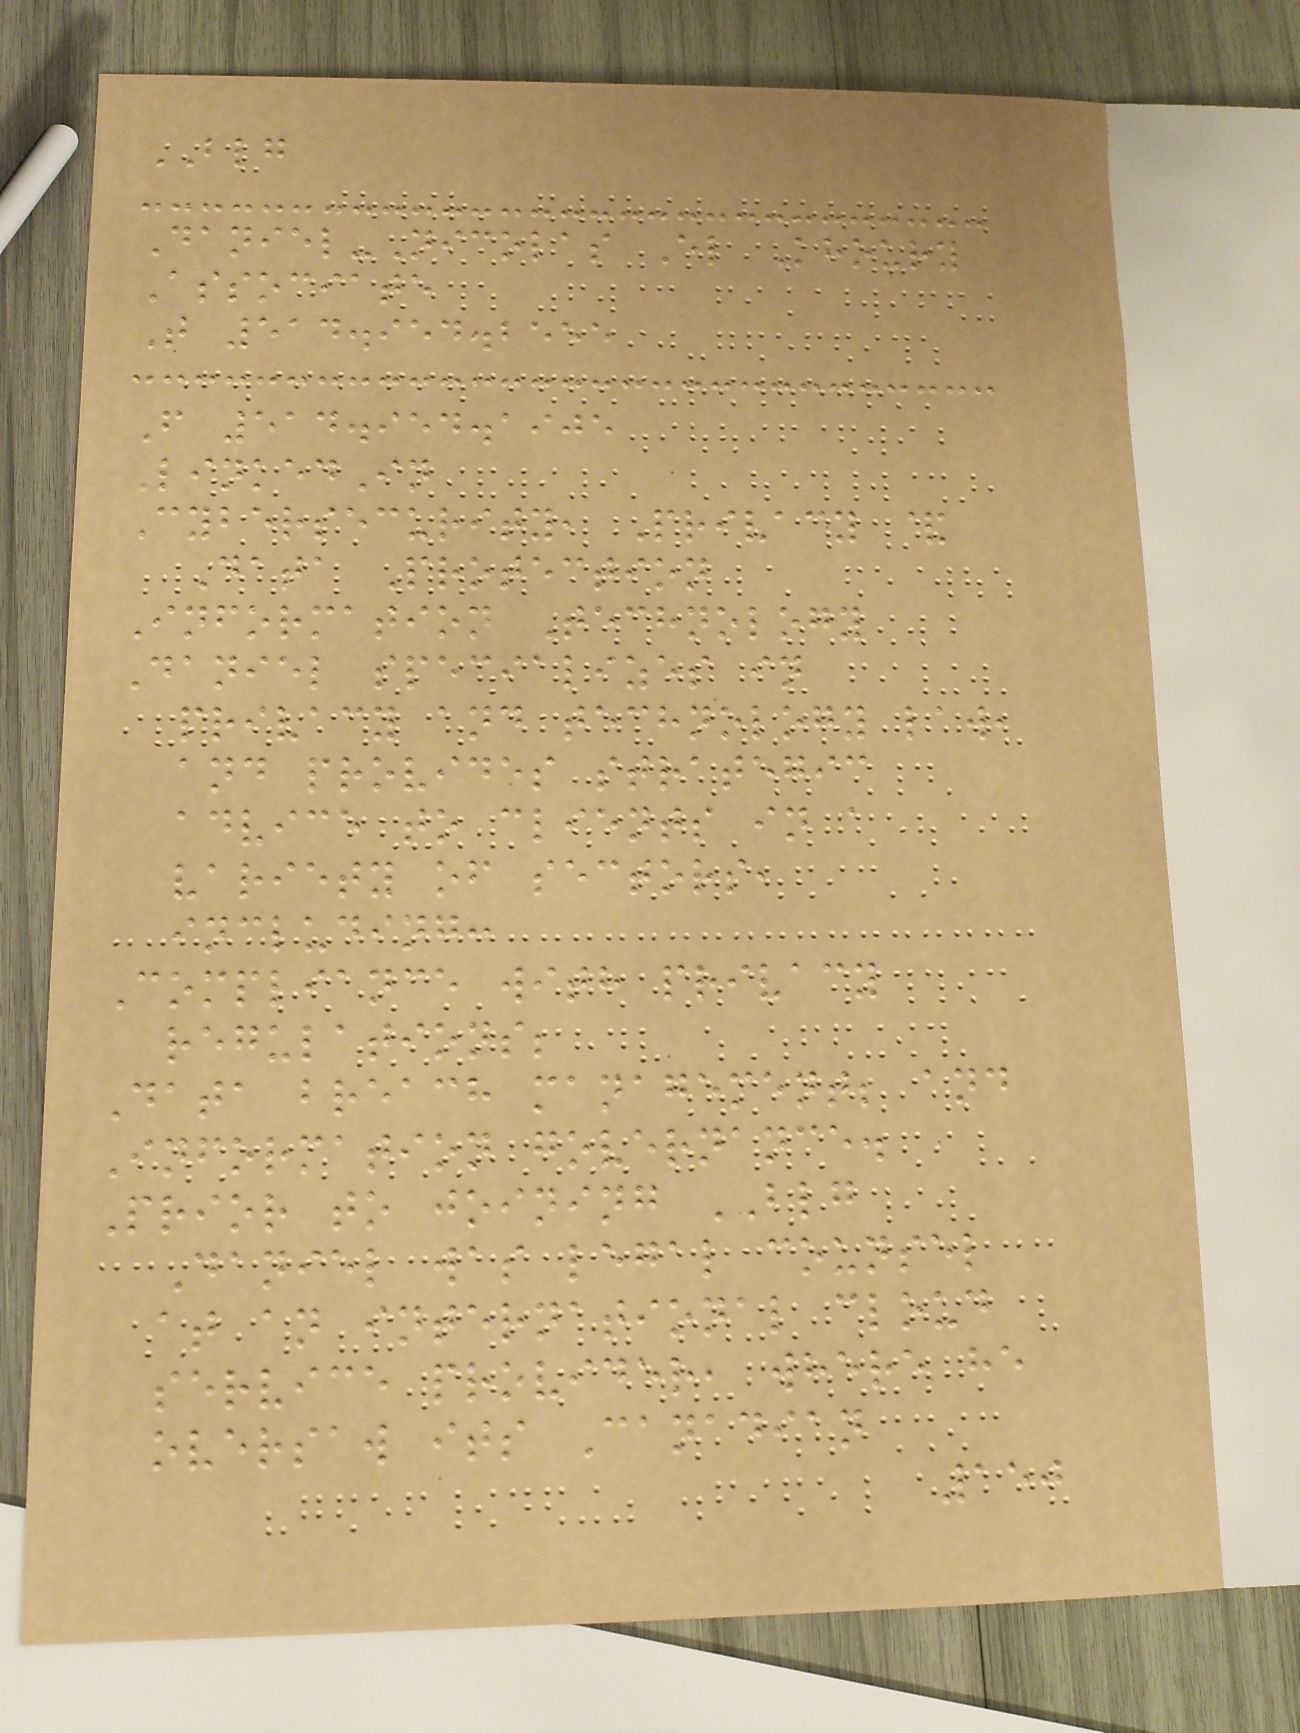BLG
Daniel-Nicolas El Khoury
Associate
T 514.954.2555
F 514.954.1905
LinkedIn
Cybersecurity, Privacy &
Data Protection
Information Technology
Daniel specializes in
privacy and technology law,
and provides strategic
advice to clients in a
variety of sectors,
including:
Compliance with privacy
regulations;
Data breach management; and
Information governance.
Prior to joining BLG
Daniel was legal counsel
at an international cloud
service provider, where he
oversaw its Canadian
150
